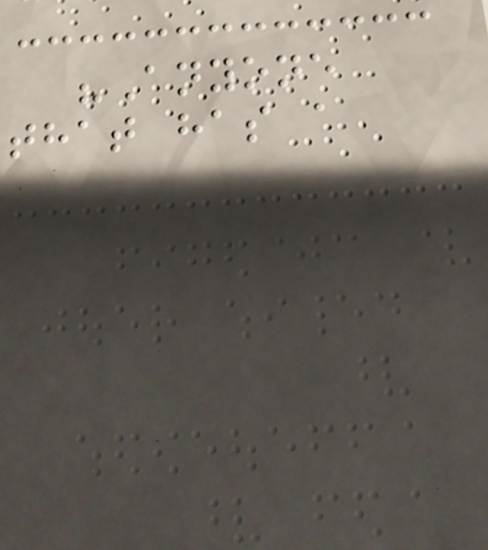"Anyone
that has a
